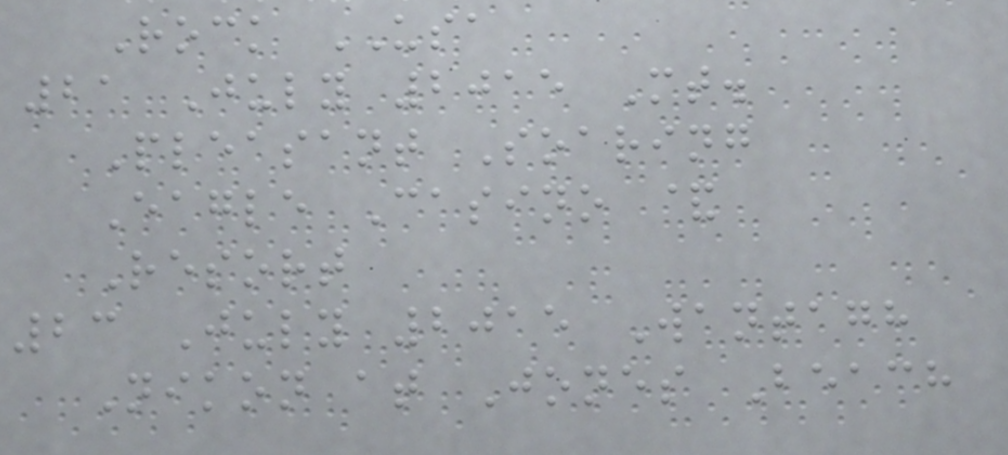Rock USA
21 July 2015 Mt.
Pleasant Soaring
Eagle Casino &
Resort
23 July 2015 Wantagh
Nikon at Jones Beach
